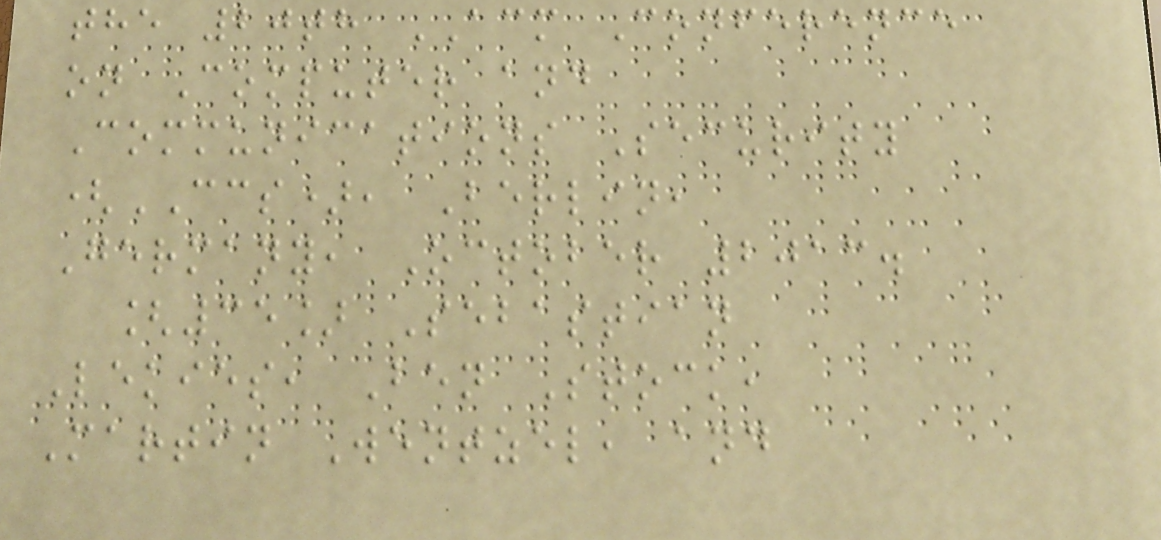the 20th ACM Conference
on Computer and
Communications Security
(CCS), Berlin,
Germany, October 2013.
[35] Sebastian
Lekies, Ben Stock,
Martin Wentzel, and
